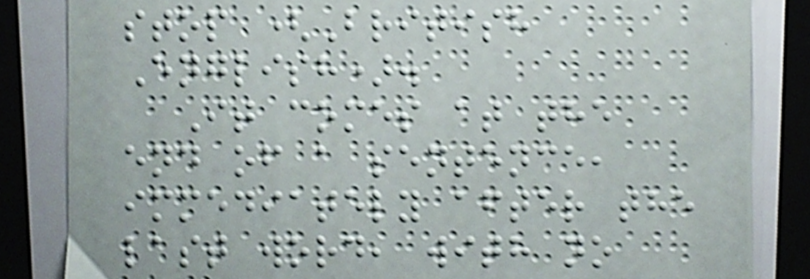stop (British
English).
It comes at the
end of a sentence,
immediately after the
last word, with no
